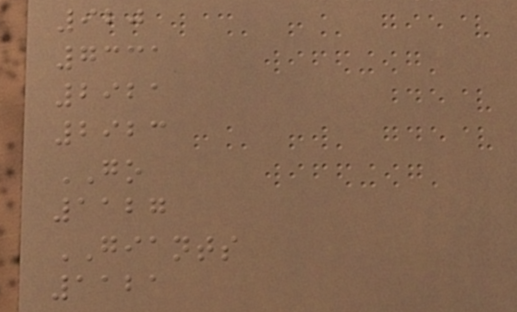920
7331
2921
2923
GO
1127
GIANTS
1121
